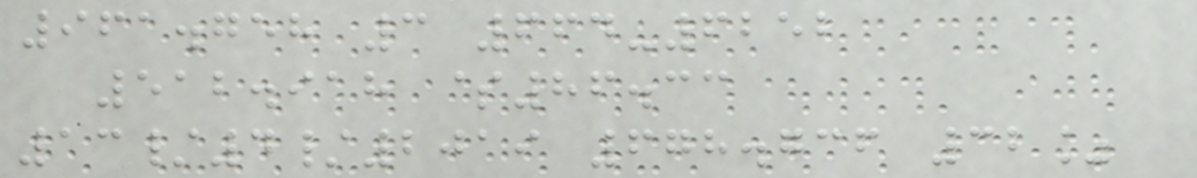961.758 3 664-6252
512.918 $86.33
13/4/2019 678.736 32%
